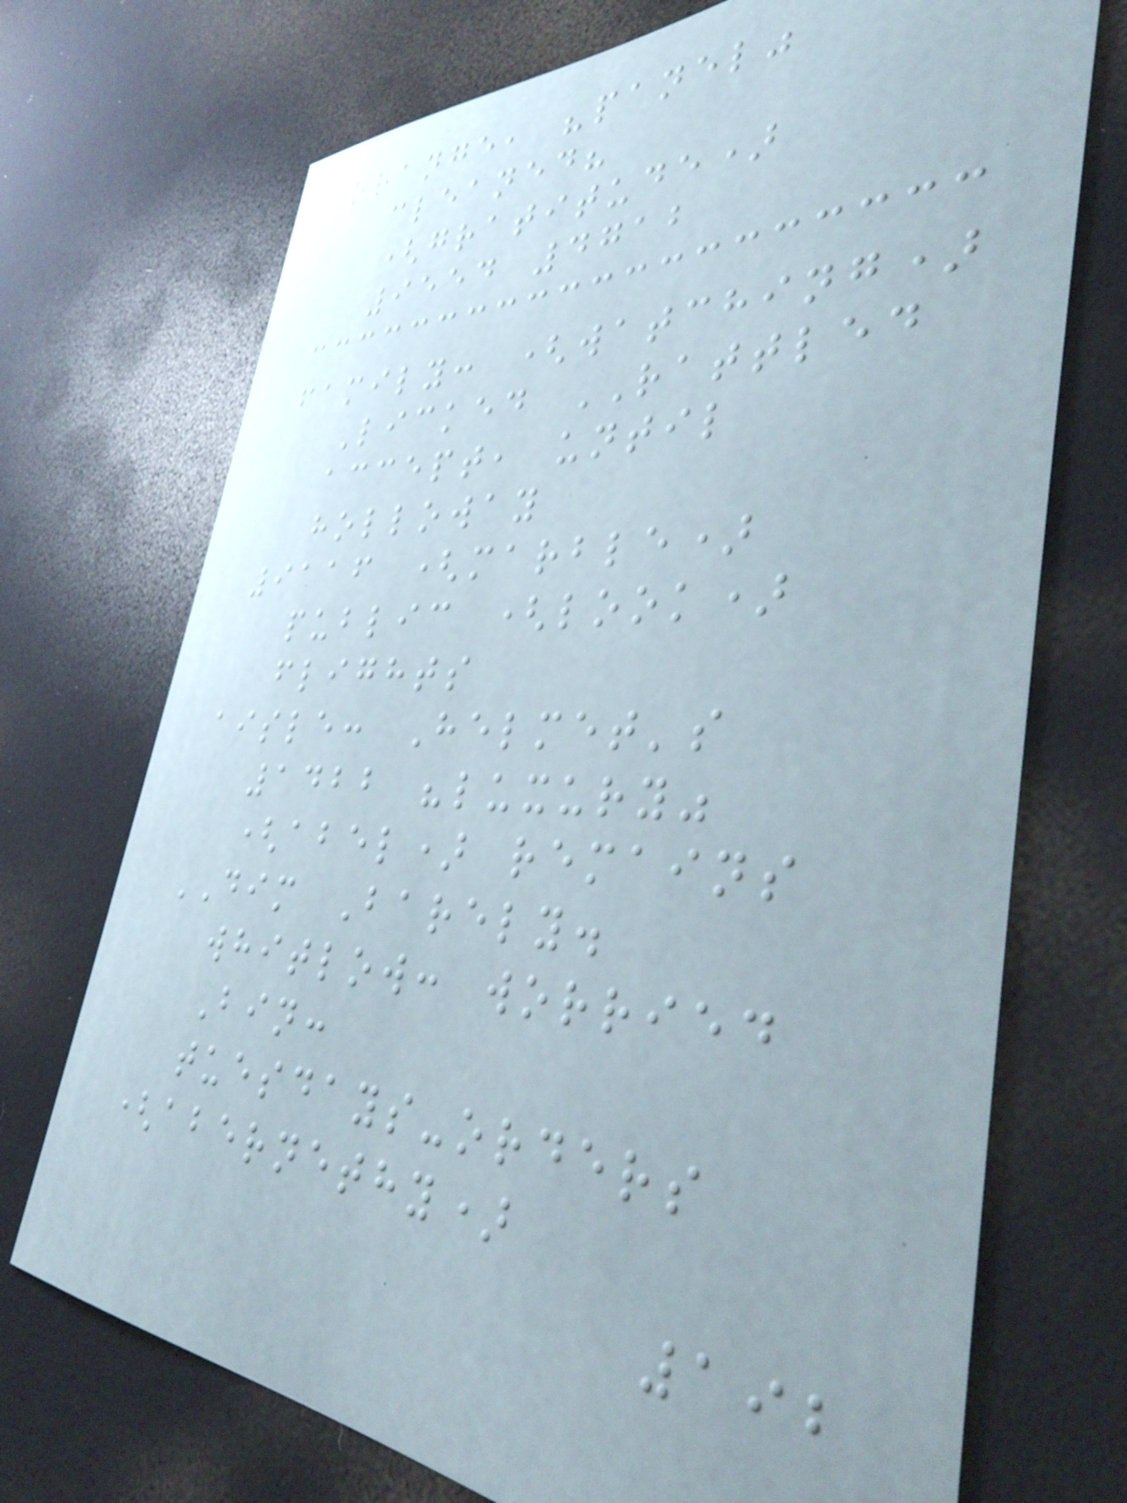orange, "panel"
cleaned?
(gratitude)
9554 4712
family: (watching)
Licked RATTLED
accept, until
holloway
9116 (marble)
public (look)
flights
aisle: Helmet's
1422 "luxury"
(abel) remains
DIM Barely.
whitlow: worried
Bin:
tuesdays-orders
(abernethy)
192
